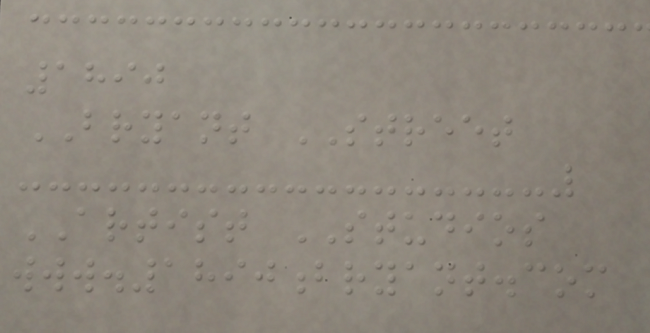1890
BRYANT STREET
ARTIST STUDIOS
www.1890bryant.com
